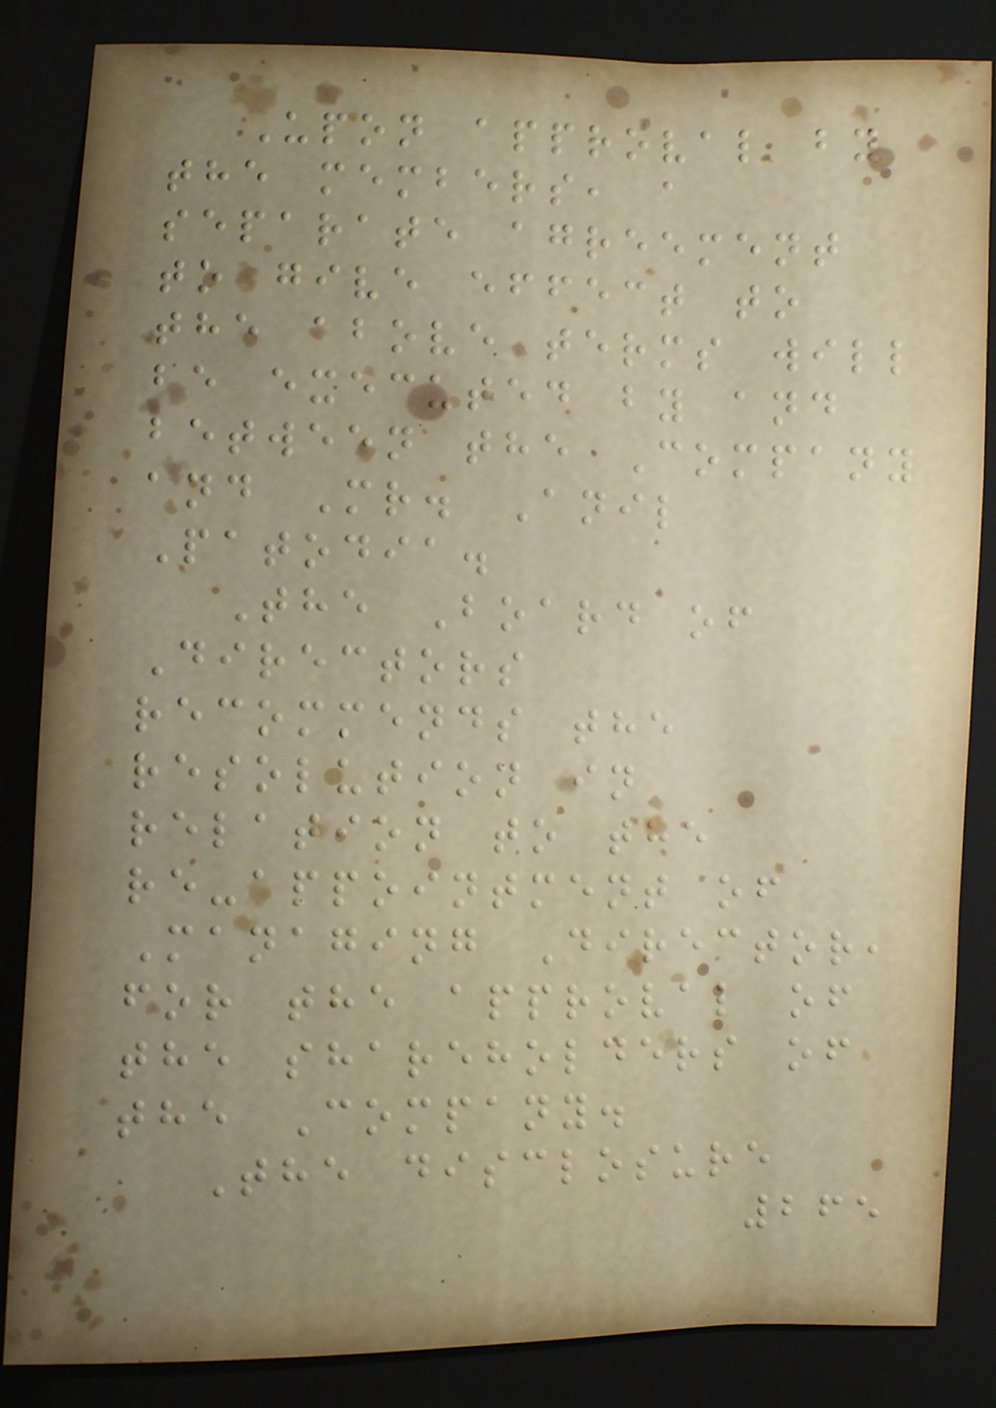Upon approval by
the members, a
separate agreement
to give effect to
the above terms will
be executed by and
between the Company
and Mr. Anil
Patodia.
The Board of
Directors
recommends the
resolution in
relation to the
re-appointment of
Managing Director,
for the approval of
the shareholders of
the Company.
The disclosure
265
